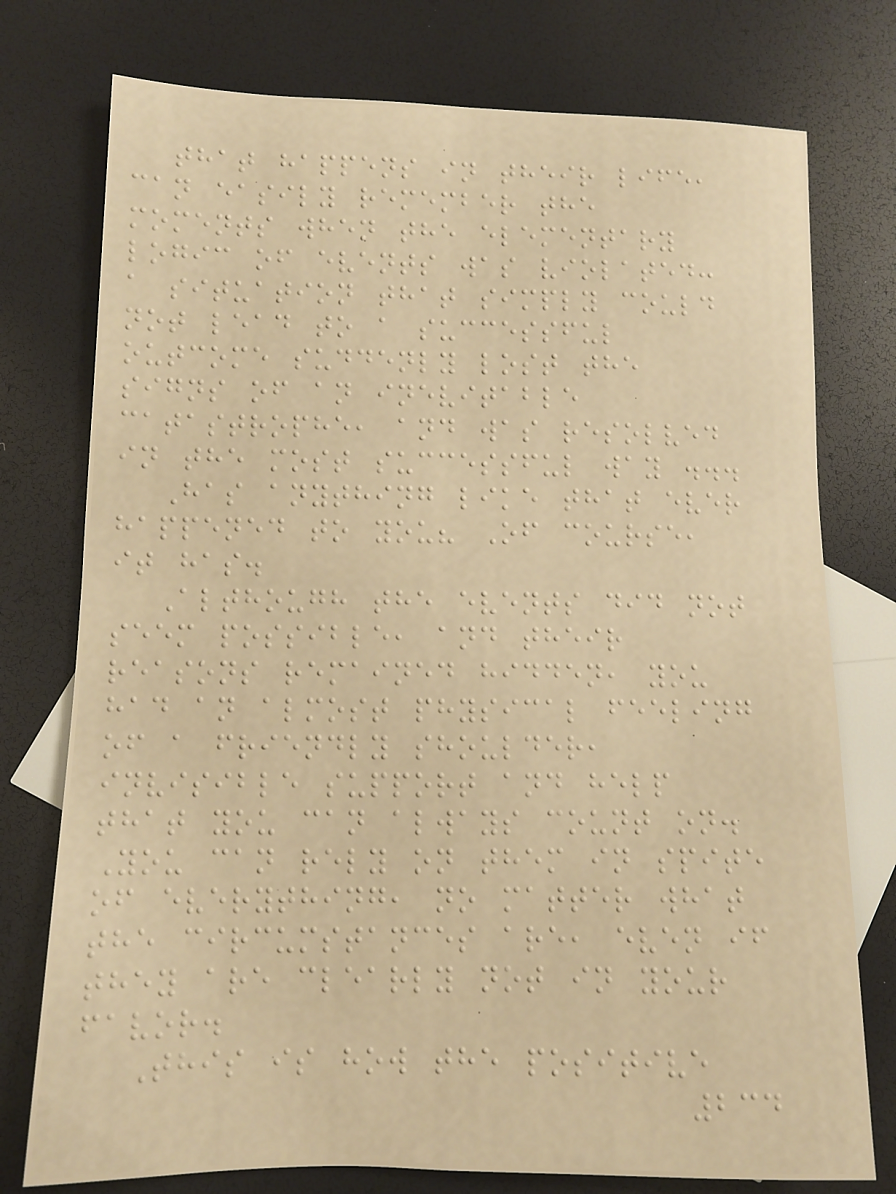that happens in their life,
can easily remember the
moments when the elementary
logic of events was violated:
a situation that simply could
not lead to a successful
outcome suddenly lost the
signs of an inevitable
catastrophe, and was resolved
in the most successful way ...
Has anything like that ever
happened to you? Of course,
it has.
Although the events did not
seem possible, and their
reasons remained hidden, you
had an almost physical feeling
of a friendly shoulder,
invisible support and help
that you can always count on.
You can rely on them in spite
of everything, no matter what
the circumstances are, even if
they are clearly not in your
favor.
This is how the positive
234
